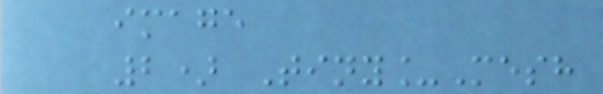image
2) Tiny_Mesh
